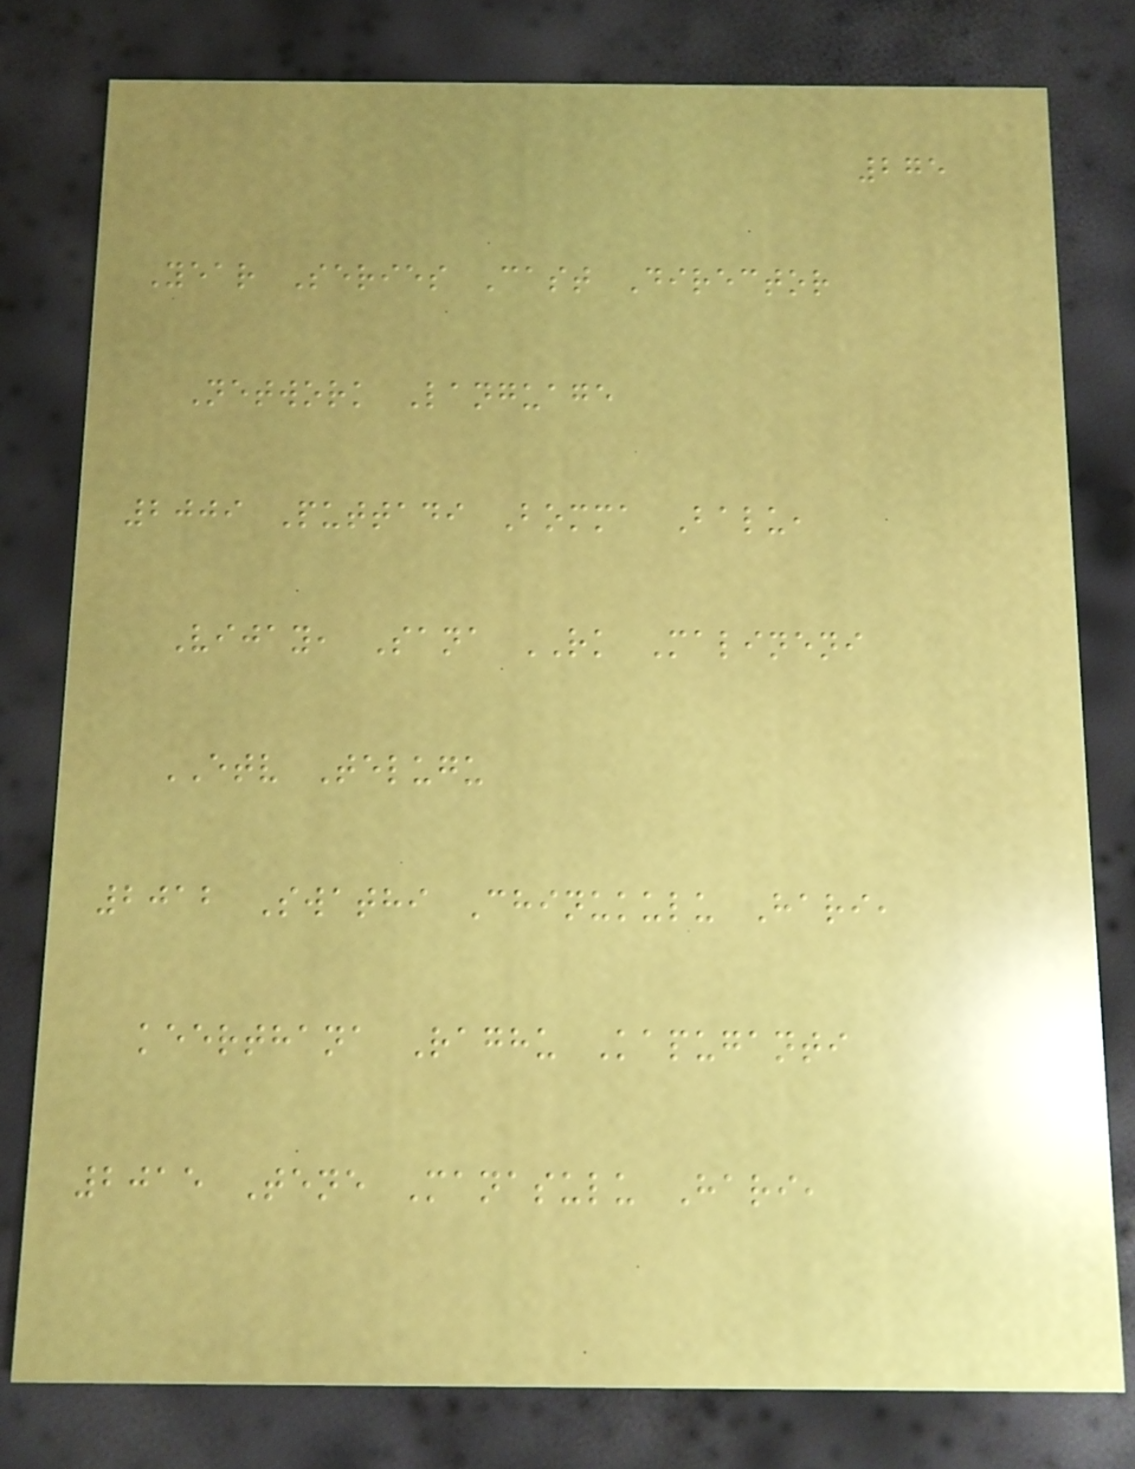275
Year Series Cast Director
Network Language
2009 Puttadi Bomma Balu,
Vijay, Sana RK Malineni
ETV Telugu
2012 Swathi Chinukulu Hari,
keerthana Raghu Kapuganti
2015 Tene Manasulu Hari,
